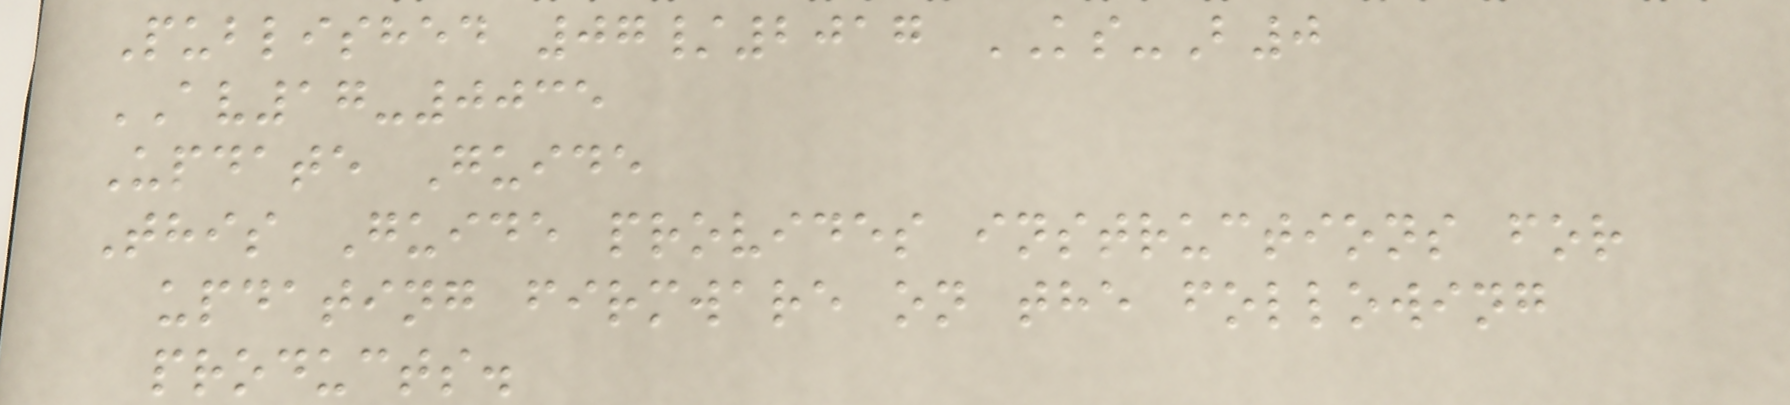Published 07/2017 KS-B0
AV17-0035
Update Guide
This Guide provides instructions for
updating firmware on the following
products.
